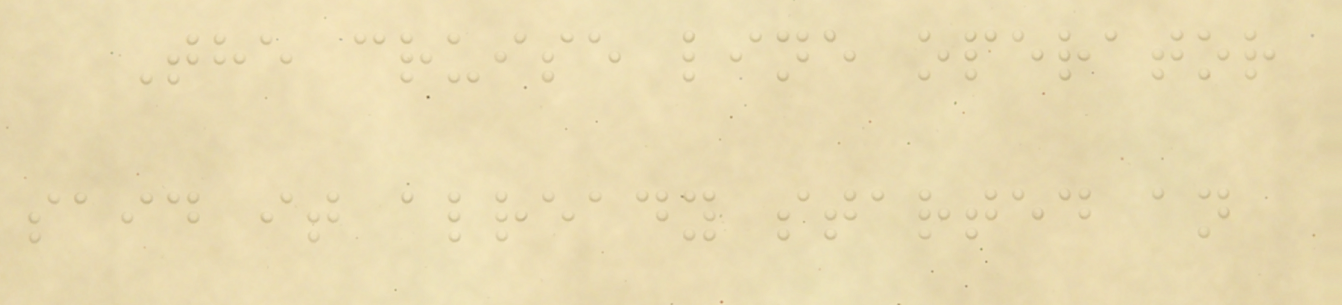The cruise line operator
said it already started an
